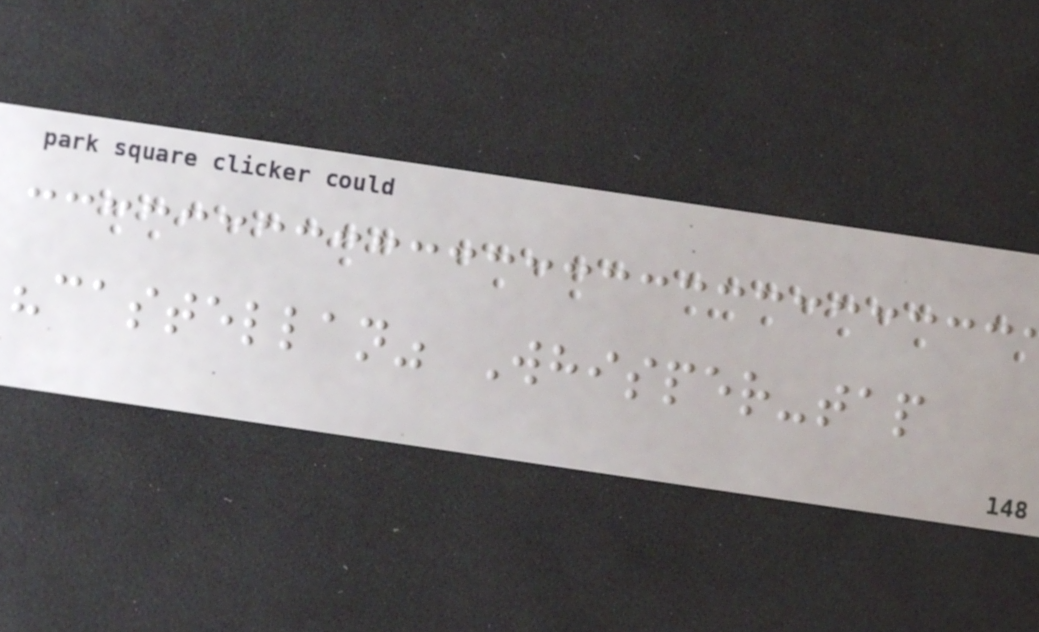"castellan" Whisper-tap
